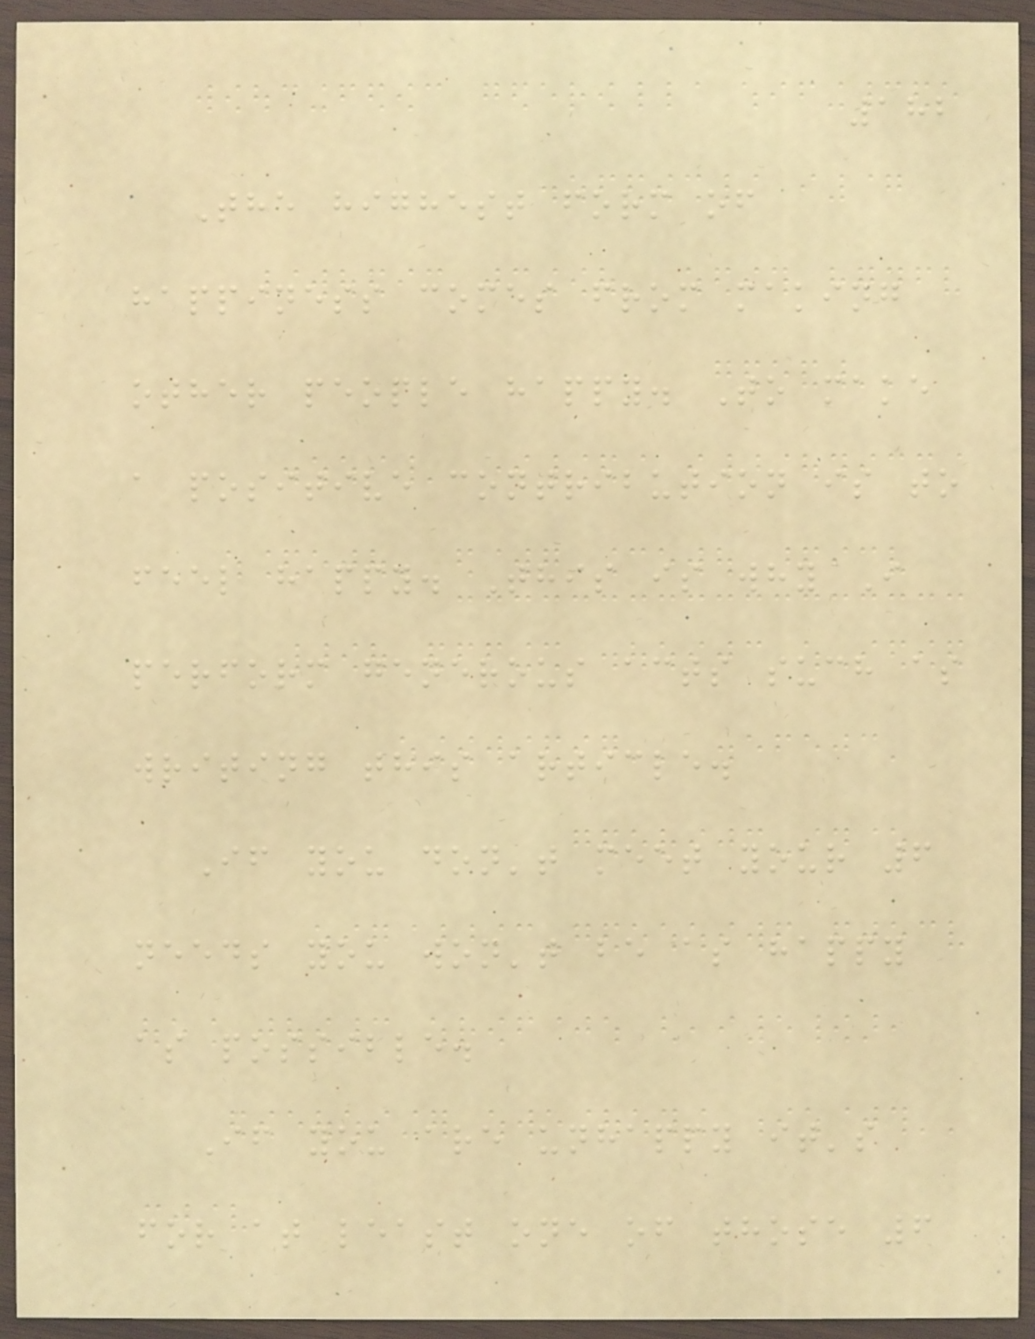182
The highest form of
happiness comes from making
other people happy. To make
a positive contribution is to
feel happy. This is why I
perform generous acts such as
writing this article.
If you don't meet your 6
needs you won't be as happy
as possible.
If you are unhappy it's
for at least one of those 6
